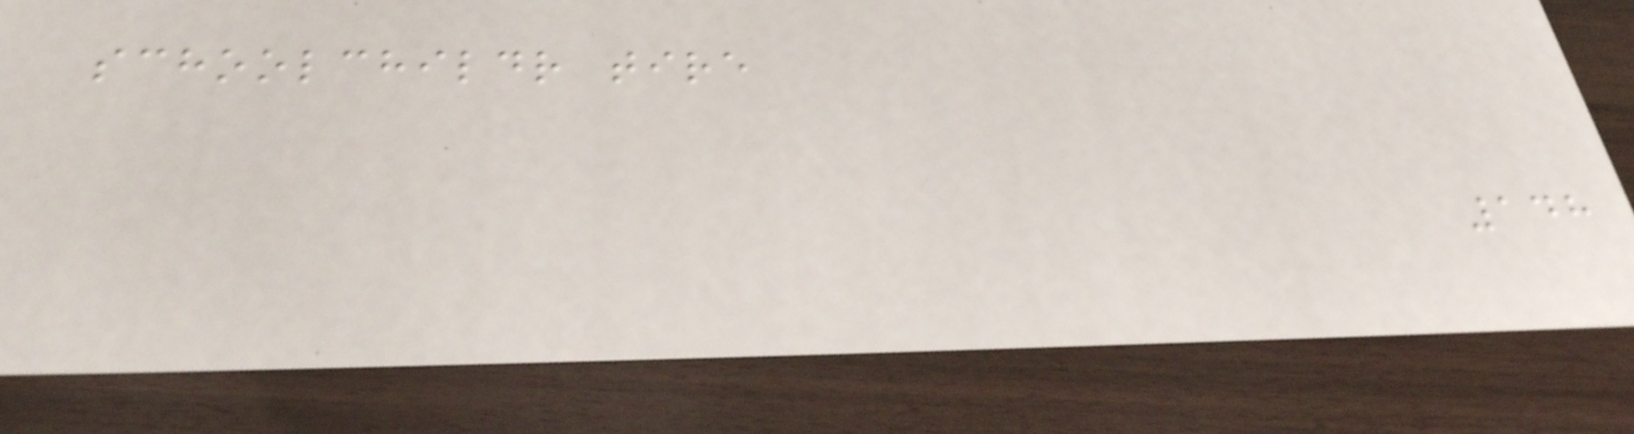schoolchildr tire
148
